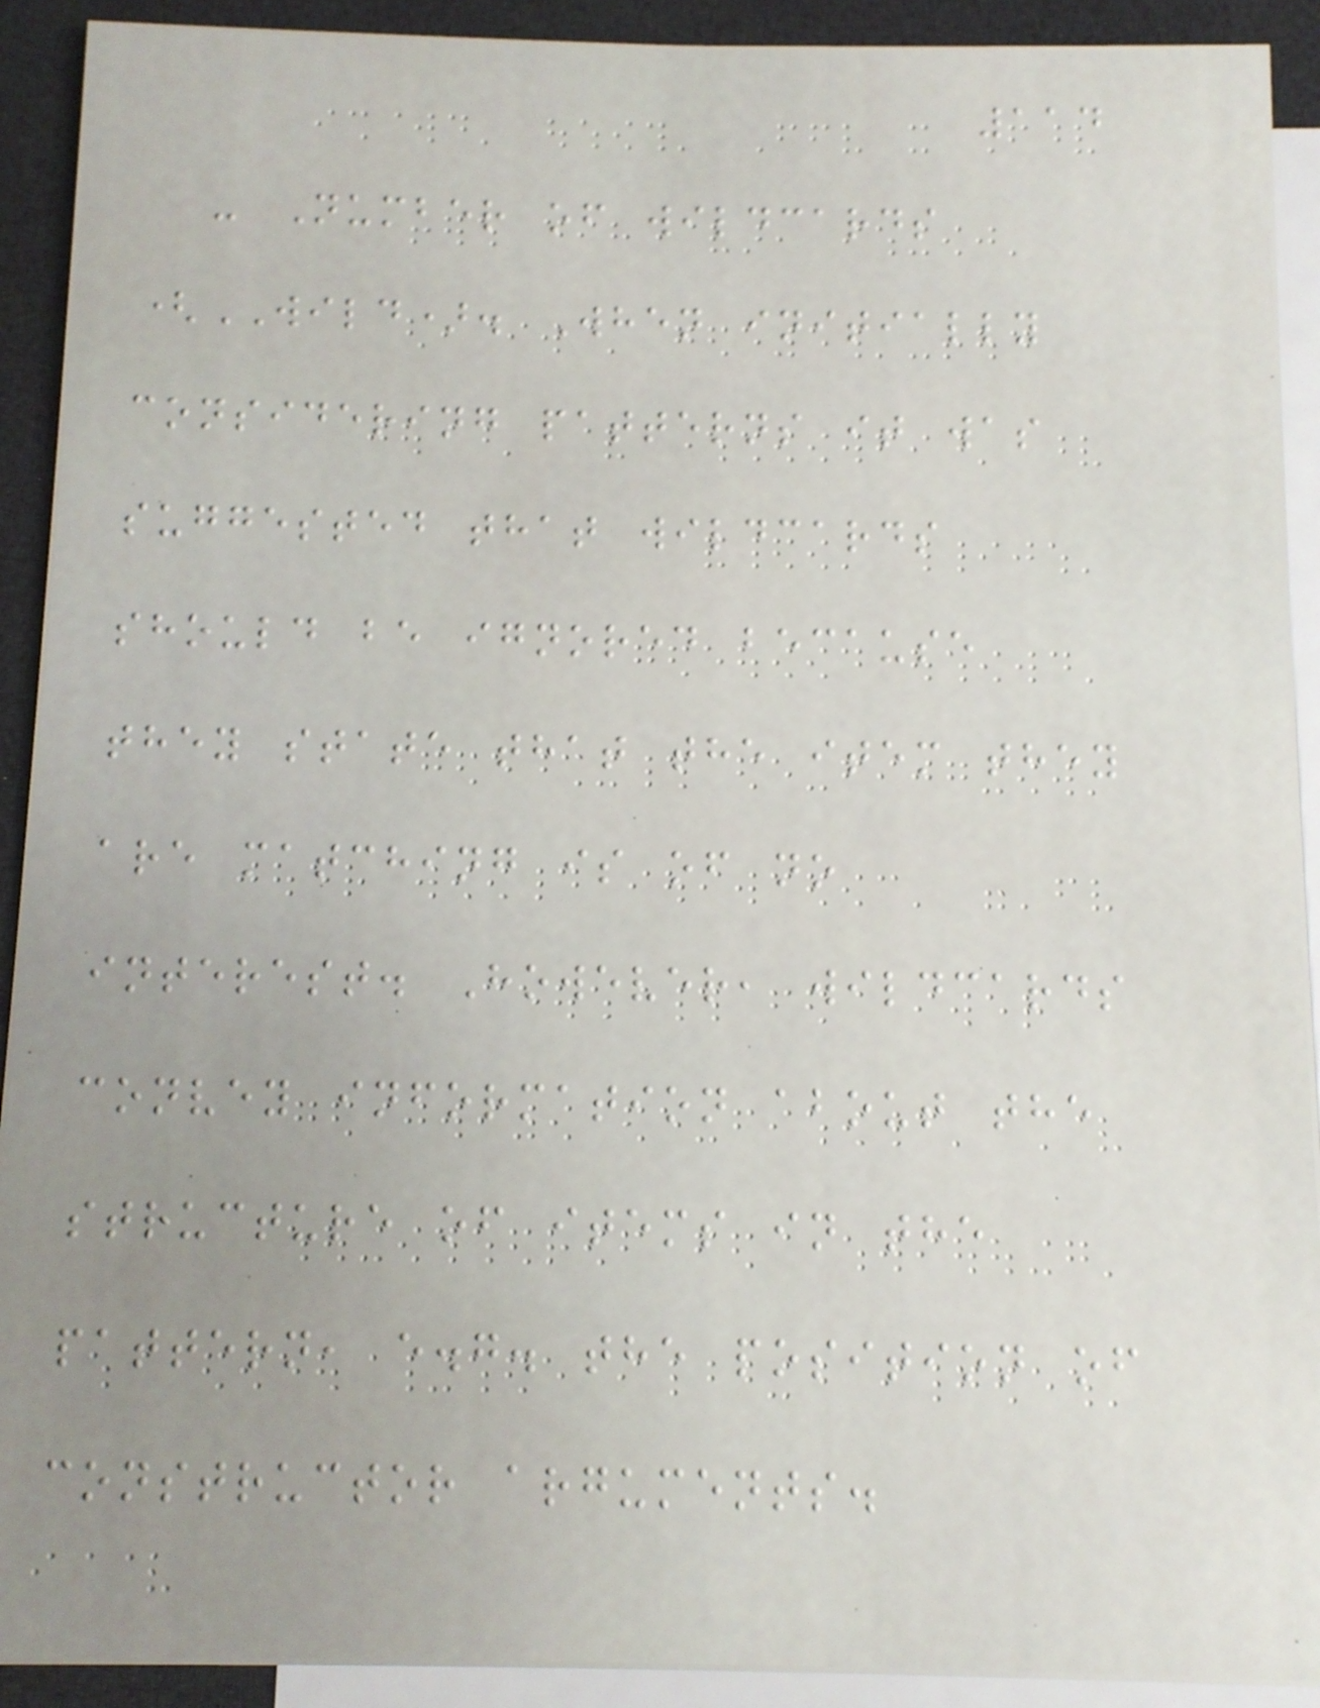114
- Number of wildcards
(WILD). When initially
considering patterns it was
suggested that wildcards
should be ignored because
they state that the item they
are matching is of no
interest. However, wildcards
convey information about the
structure of items in the
pattern, e.g. the position of
constructor arguments.
